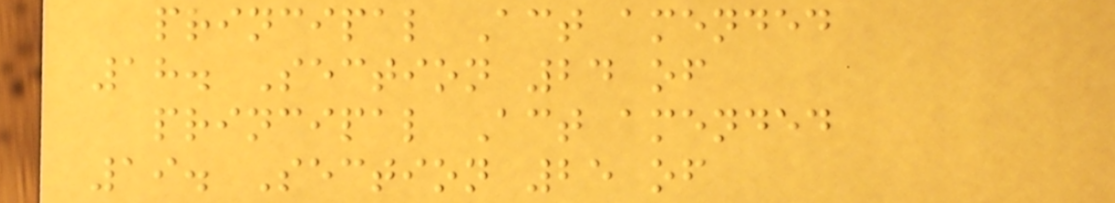principal Act amended
18. Section 24 of
principal Act amended
19. Section 25 of
